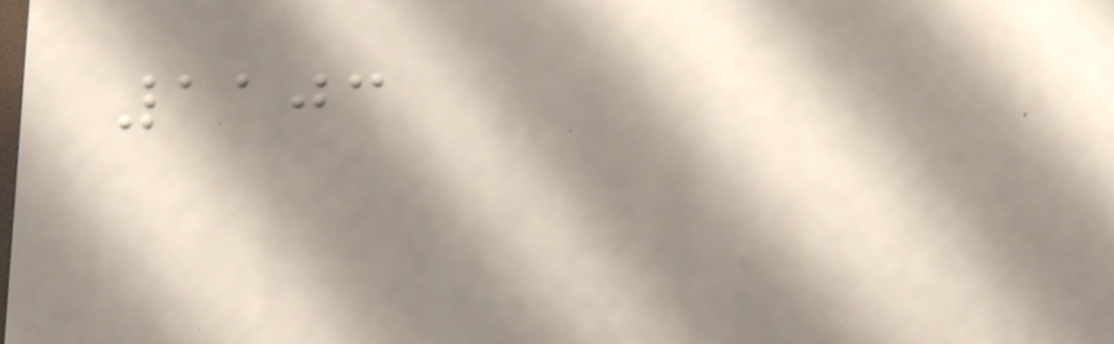1103
